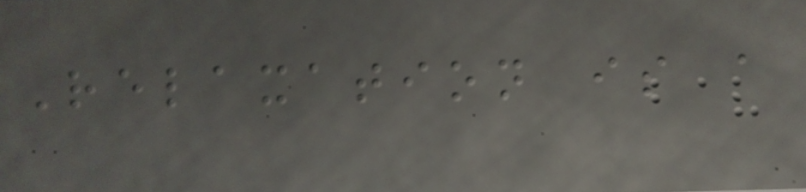Relaxation is a
